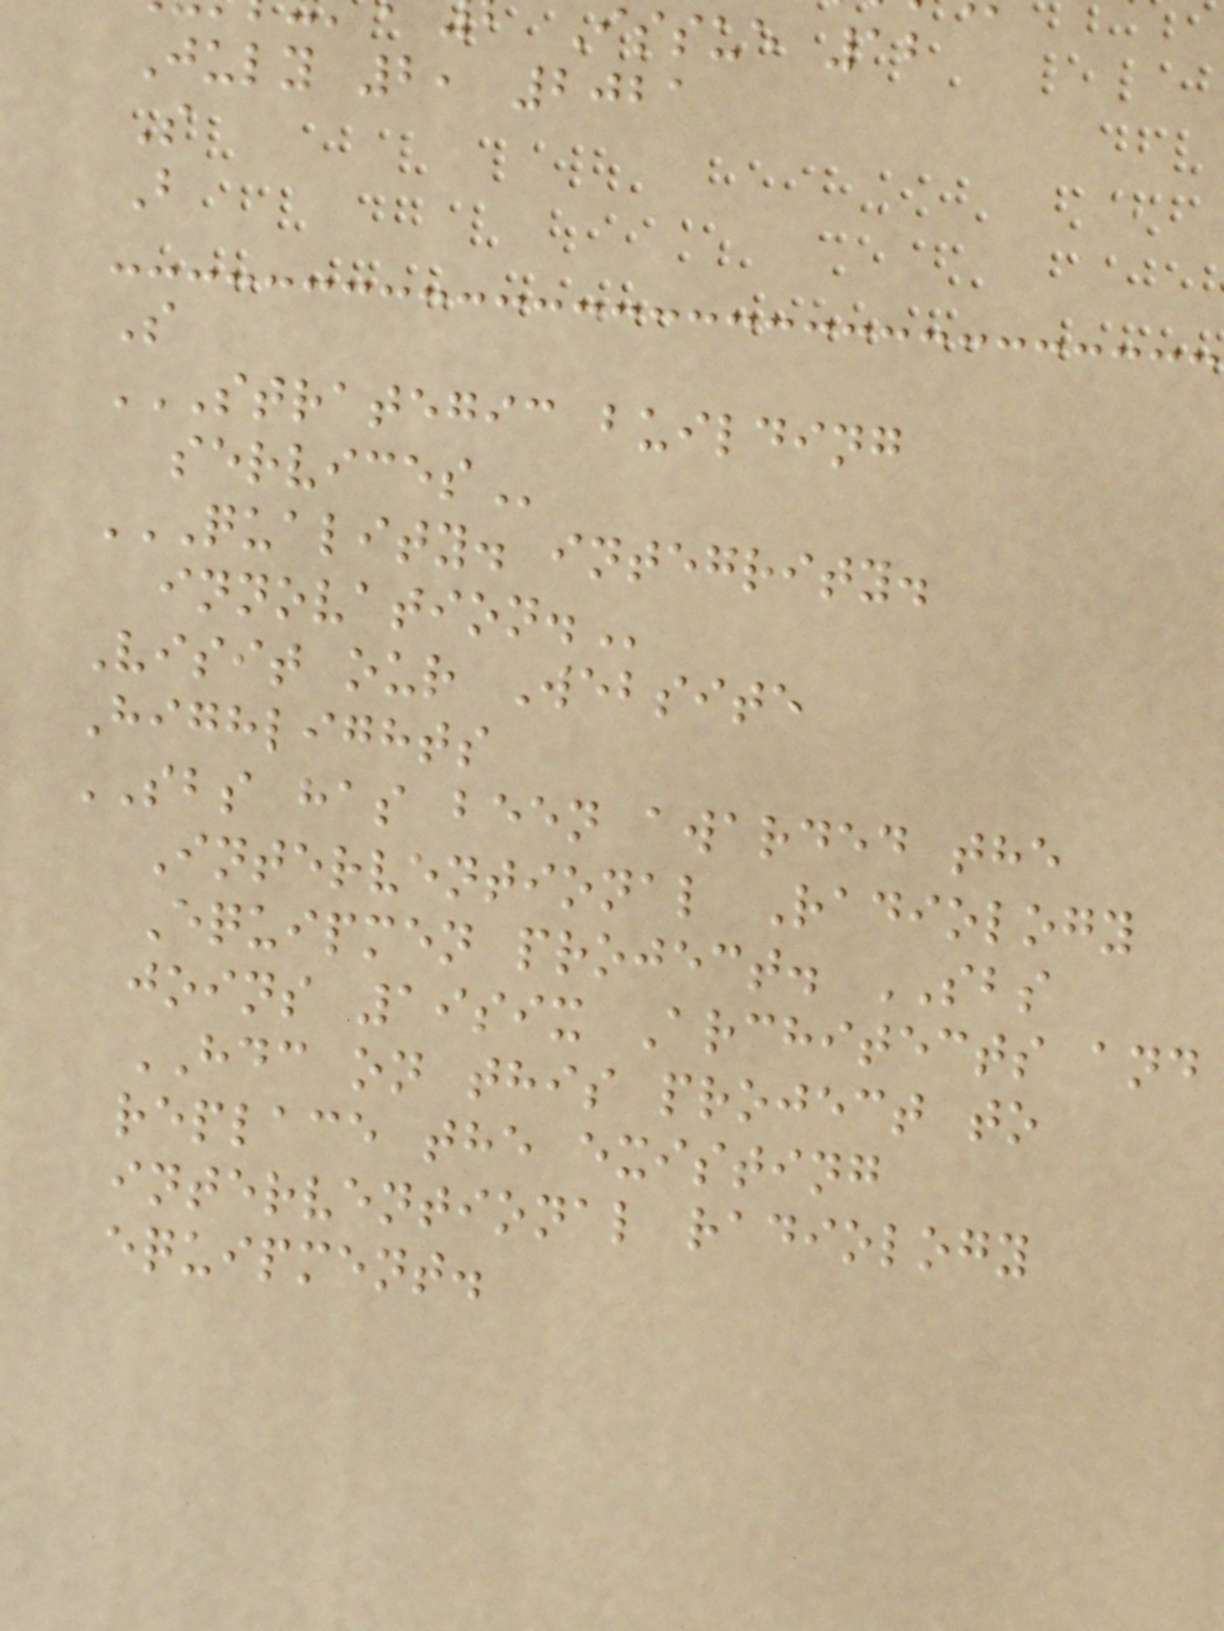Issue 12
July 2, 2021
S
B
S
STRATEGIC BUILDING
QUALITY. INTEGRITY.
Visit our Website
Highlights
SBS has been awarded the
Interventional Radiology
Equipmen project. SBS
joins 19six Architects and
HDC on this project to
replace the existing
interventional radiology
equipment.
